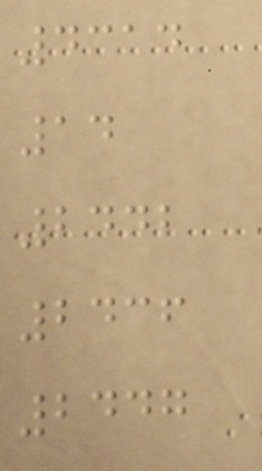4314
14
2442
2436
2447
